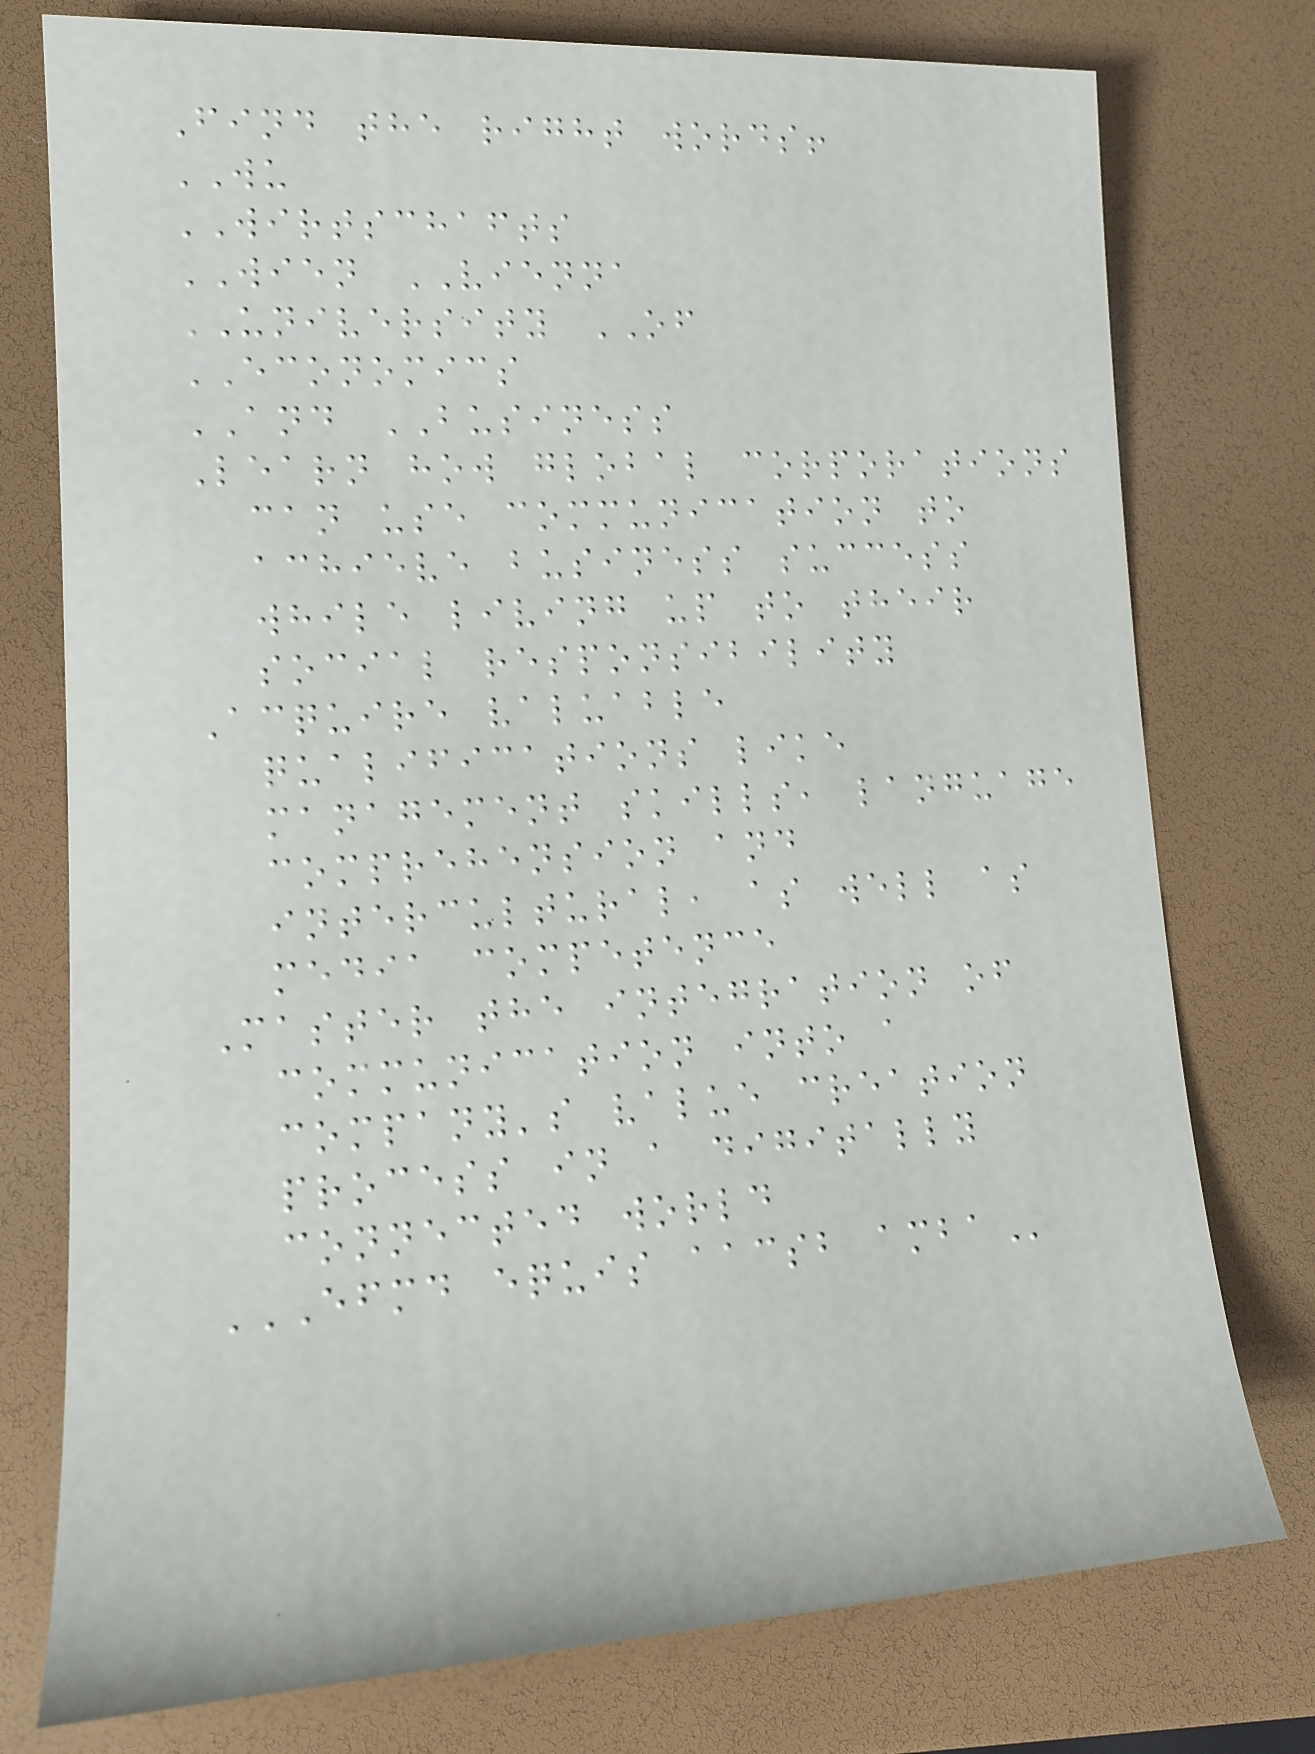Find the right words!
WU
WIRTSCHAFTS
WIEN VIENNA
UNIVERSITY OF
ECONOMICS
AND BUSINESS
Learn how global corporations
can use communication to
achieve business success
while living up to their
social responsibility
Acquire valuable
qualifications like
management skills, language
comprehension and
intercultural, as well as
media competence
Master the integration of
communication into a
company's value creation
process in a digitally
connected world
EFMD EQUIS AACSB AMBA
